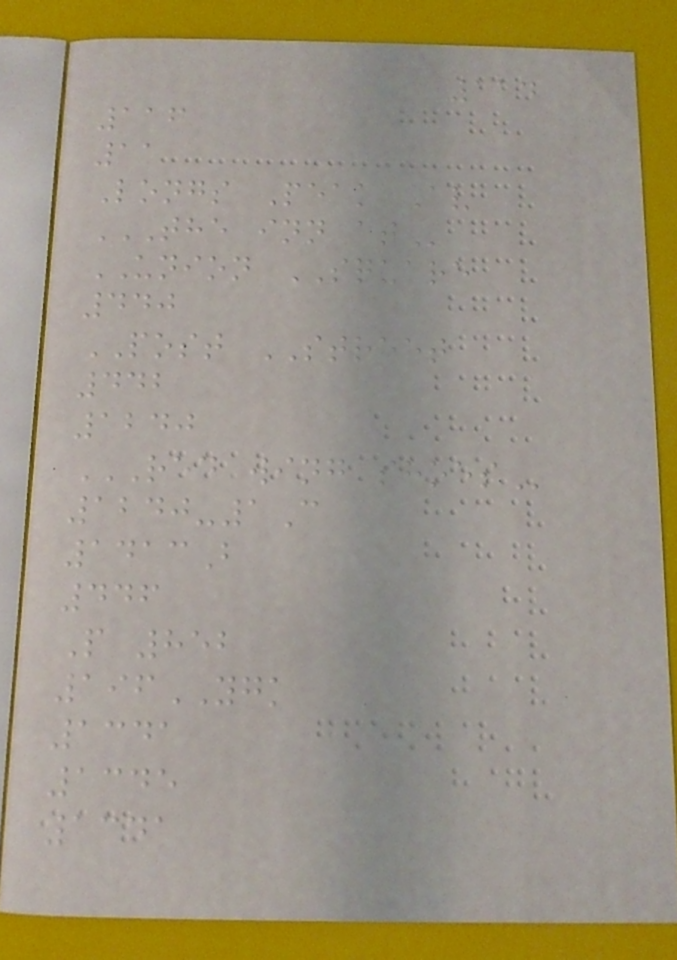114
116
11
Longs Peak Av
THE INN AT
UNION SQUARE
440
POST STREET
442
1240
RED WING SHOES
1240-1C
1413B
446
P 852
196YGK
1341
1345
1341
